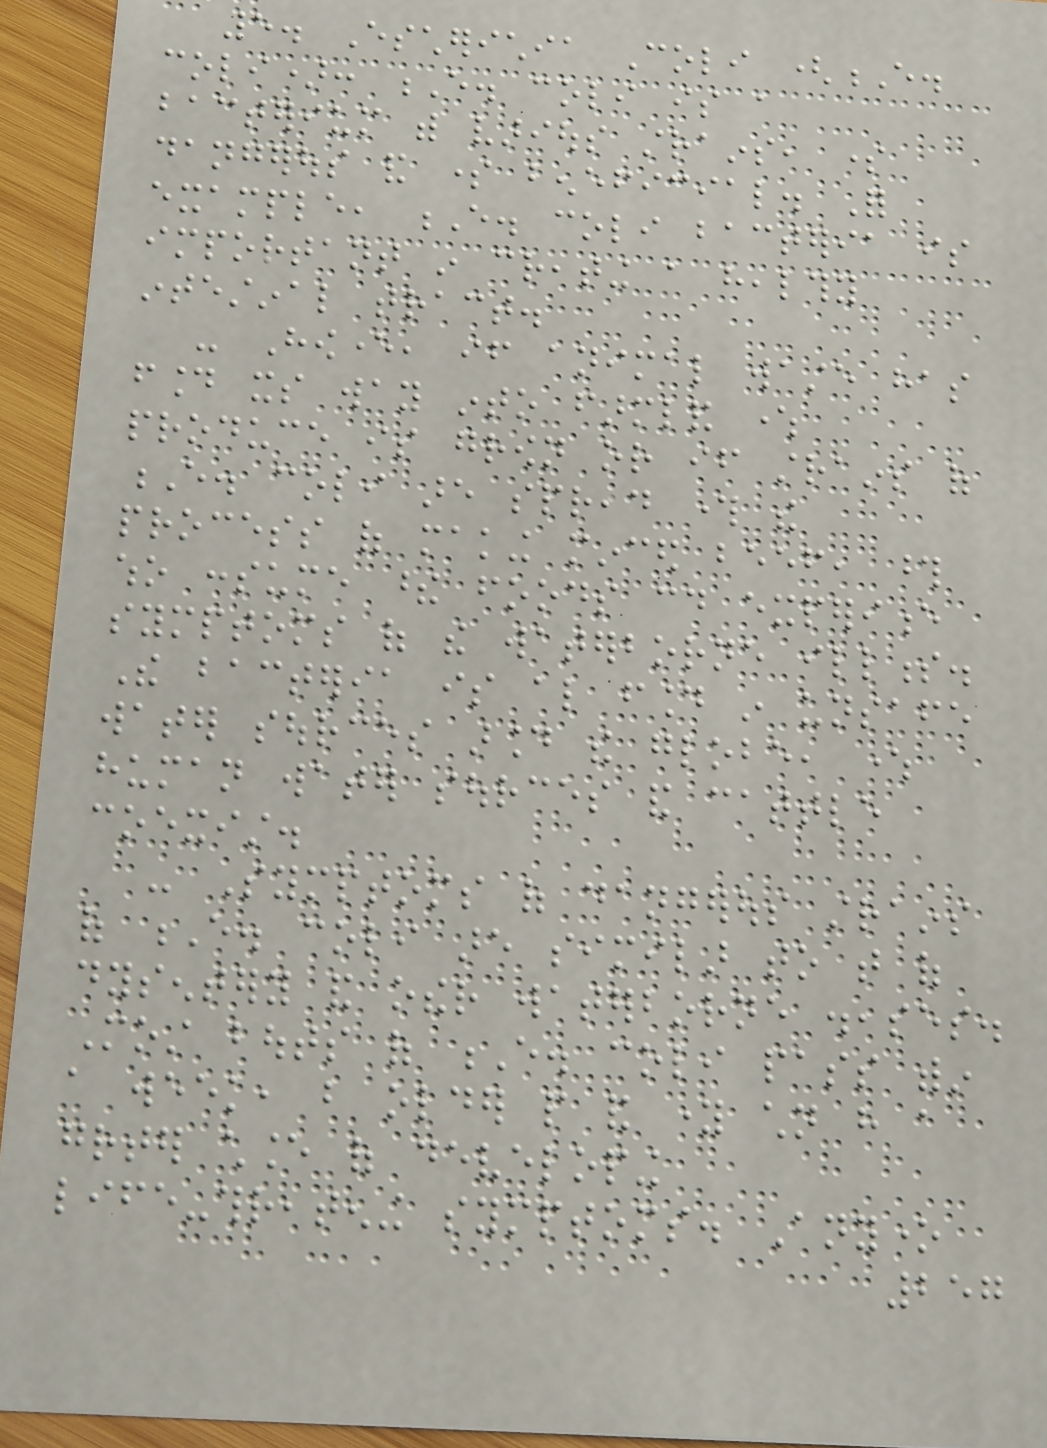5. Escherichia Coli (E.
coli): E. coli is a
bacterium with various strains, some
dangerous and some beneficial. For
example, E. coli bacteria is
important in creating a healthy
intestinal tract.
- However, if animal waste has
found its way into farmland where
produce is grown or if strains of
E. coli are spread through the
process of making minced beef, those
who consume these foods could experience
symptoms of the waterborne illness.
The bacteria is also found in unsafe
water sources around the globe, where
human water sources and cattle
coexist.
- Symptoms of dangerous strains
of E. coli are similar to that of
dysentery and other waterborne diseases.
Most bouts of E. coli pass within
a week, but older people and young children have a
greater chance of developing
life-threatening symptoms. Anyone
257
